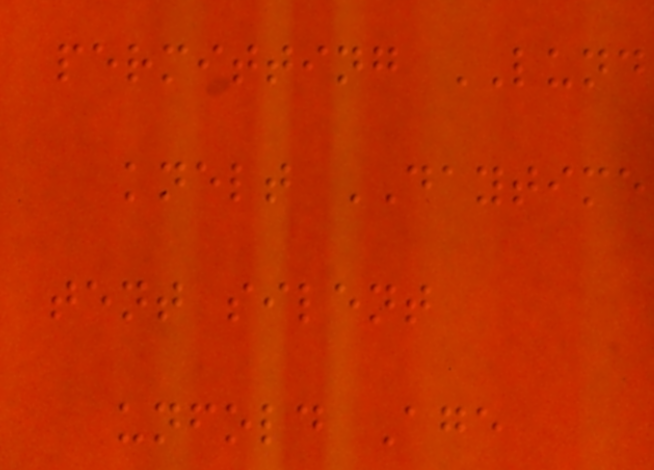permitting LUND
knelt DAYTIME
tent silent
unfold Age
